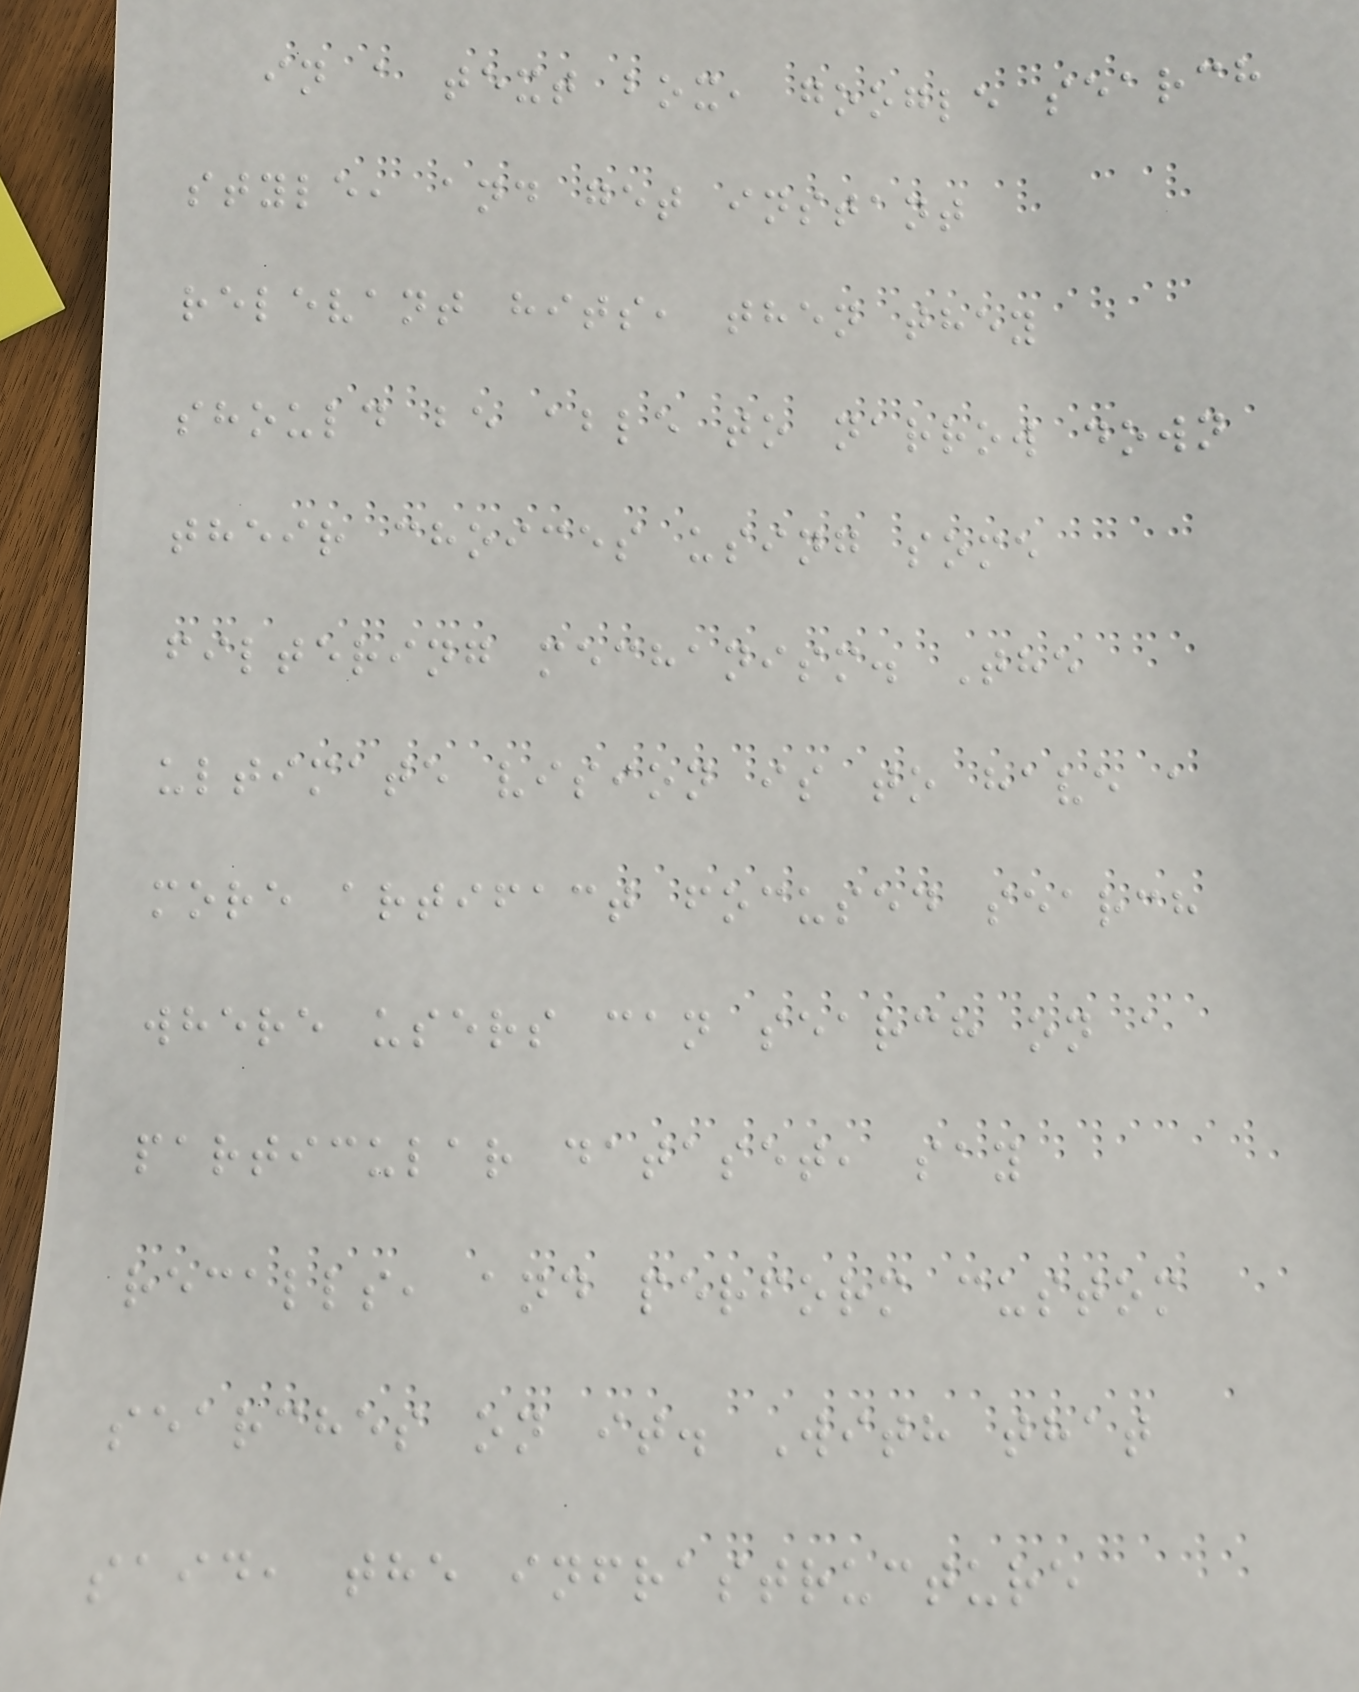in a text box, google search
style, and get instant
relevant hits, then they
should be able to narrow down
their choices using some
filtering mechanism. The
ultimate vision is to have a
more artifact focused search
where users can search on a
particular dataset, say
recalls, and perform custom
searches on it. With that
said, the infrastructure
